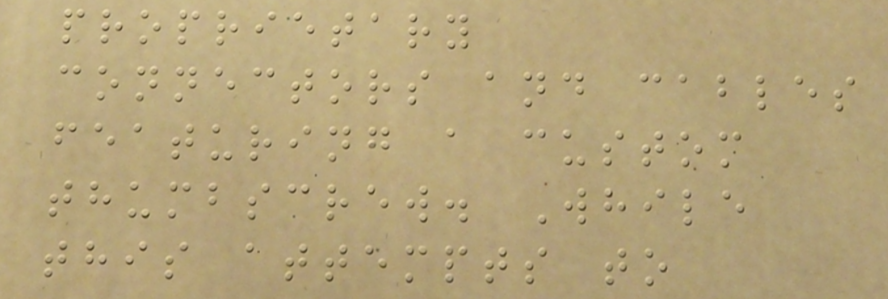proprietary
connectors and cables
featuring a custom
thumbscrew. While
this attempts to
